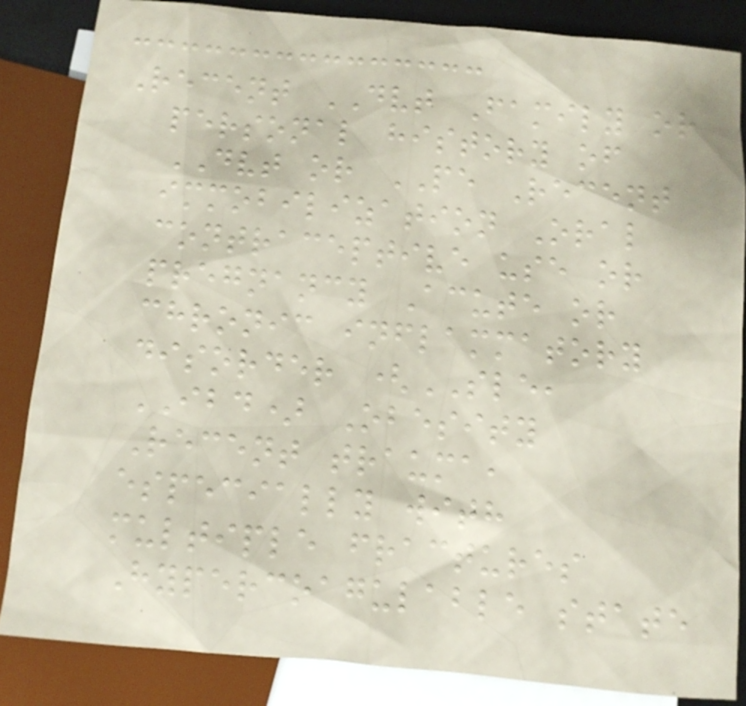Recent DVT Family or
personal history of
DVT or PE Recent
immobilization Oral
contraceptive use or
pregnancy Acute or
chronic inflammatory
disorder (SLE,
IBD) Obesity
Recent trauma,
especially with
multiple fractures
Hypercoagulable state
